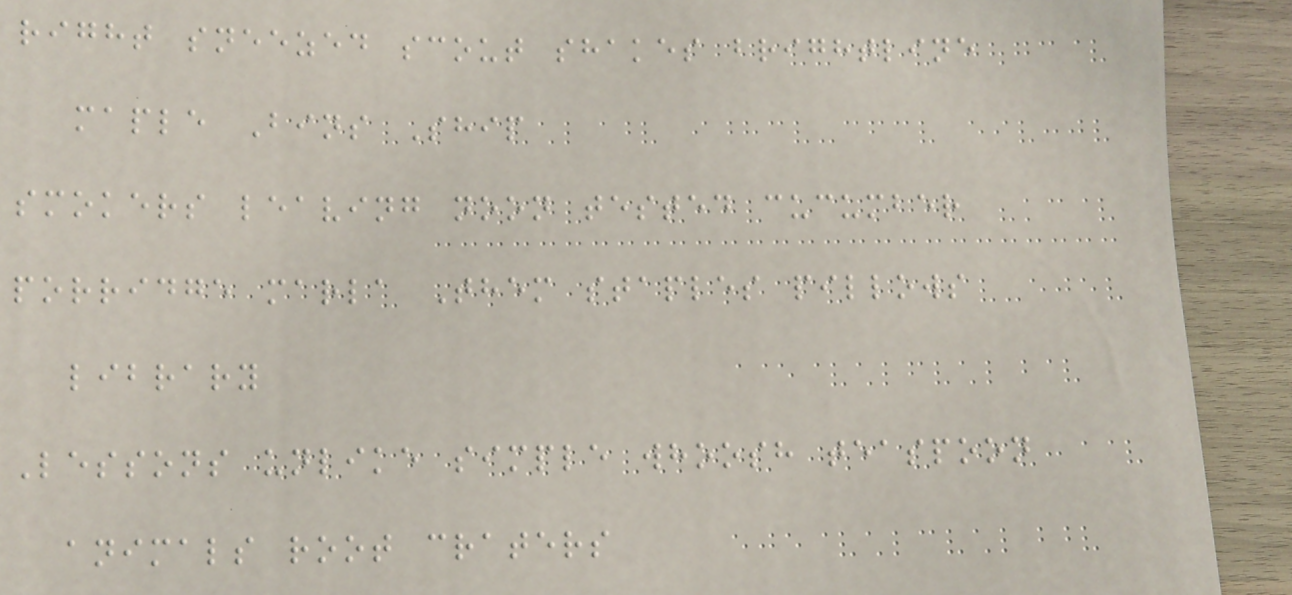right sneezed scout shakes brightline
maple Bins Ship
smokers leaving noon tested cucumber
porridge marla Them staples pillows
library
Lessons unlike simple whoosh teaspoon
animals root craters
